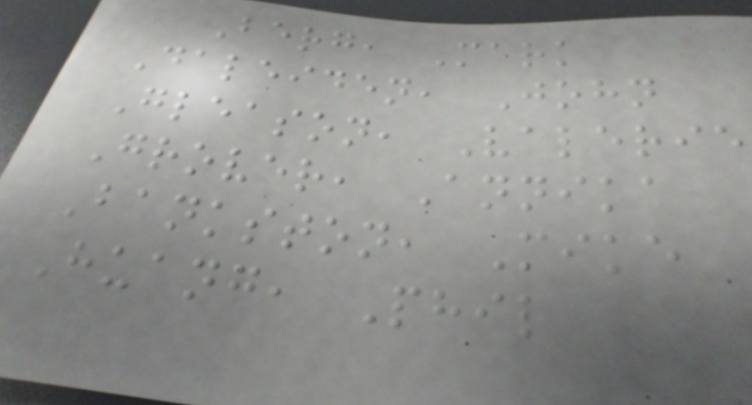Berg, Mark
Daleiden, John
Gleason, Valerie
Grover, Annika
Bankston, Mike
Huang, Phil
